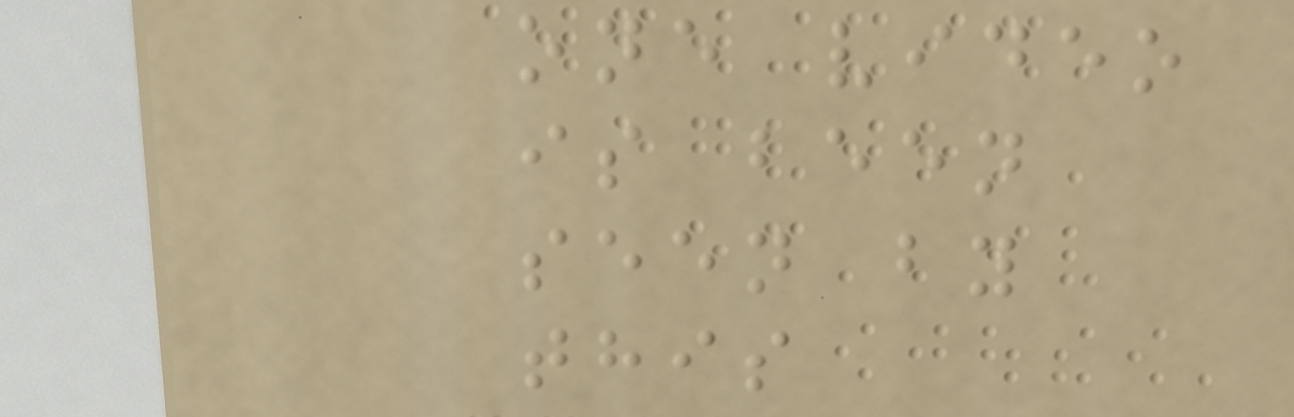one video
is been
seen by
this
